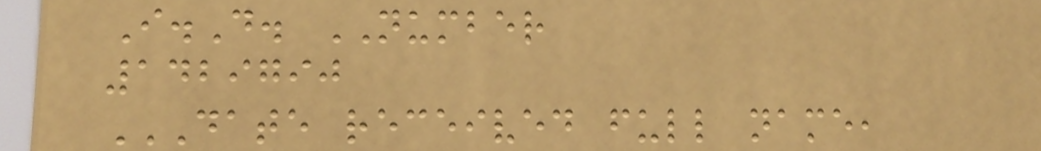I.D. NUMBER
1429790
DATE RECEIVED FULL NAME,
